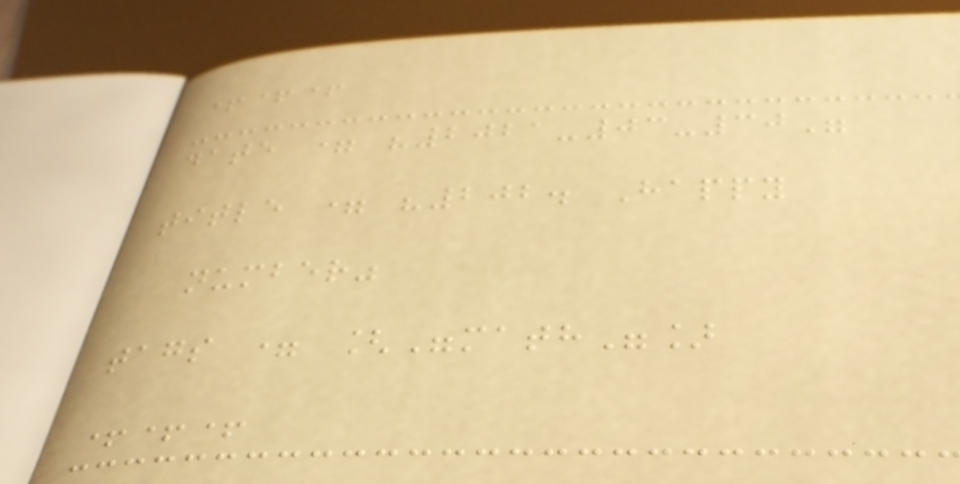+++
date = "2021-03-30"
title = "202. Happy
number"
tags = ["math"]
+++
